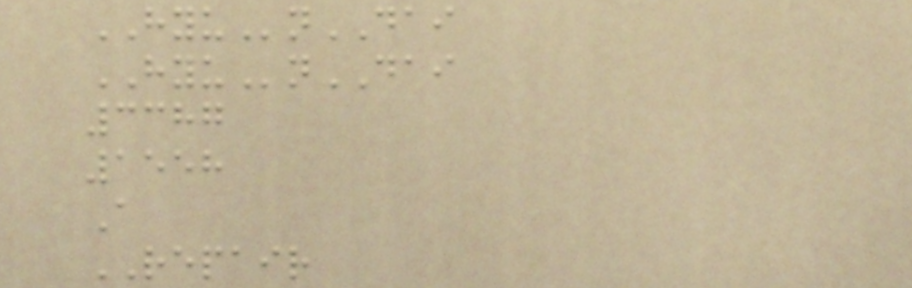HYUnDAI
HYUnDAI
3387
1558
A
REPAIR
